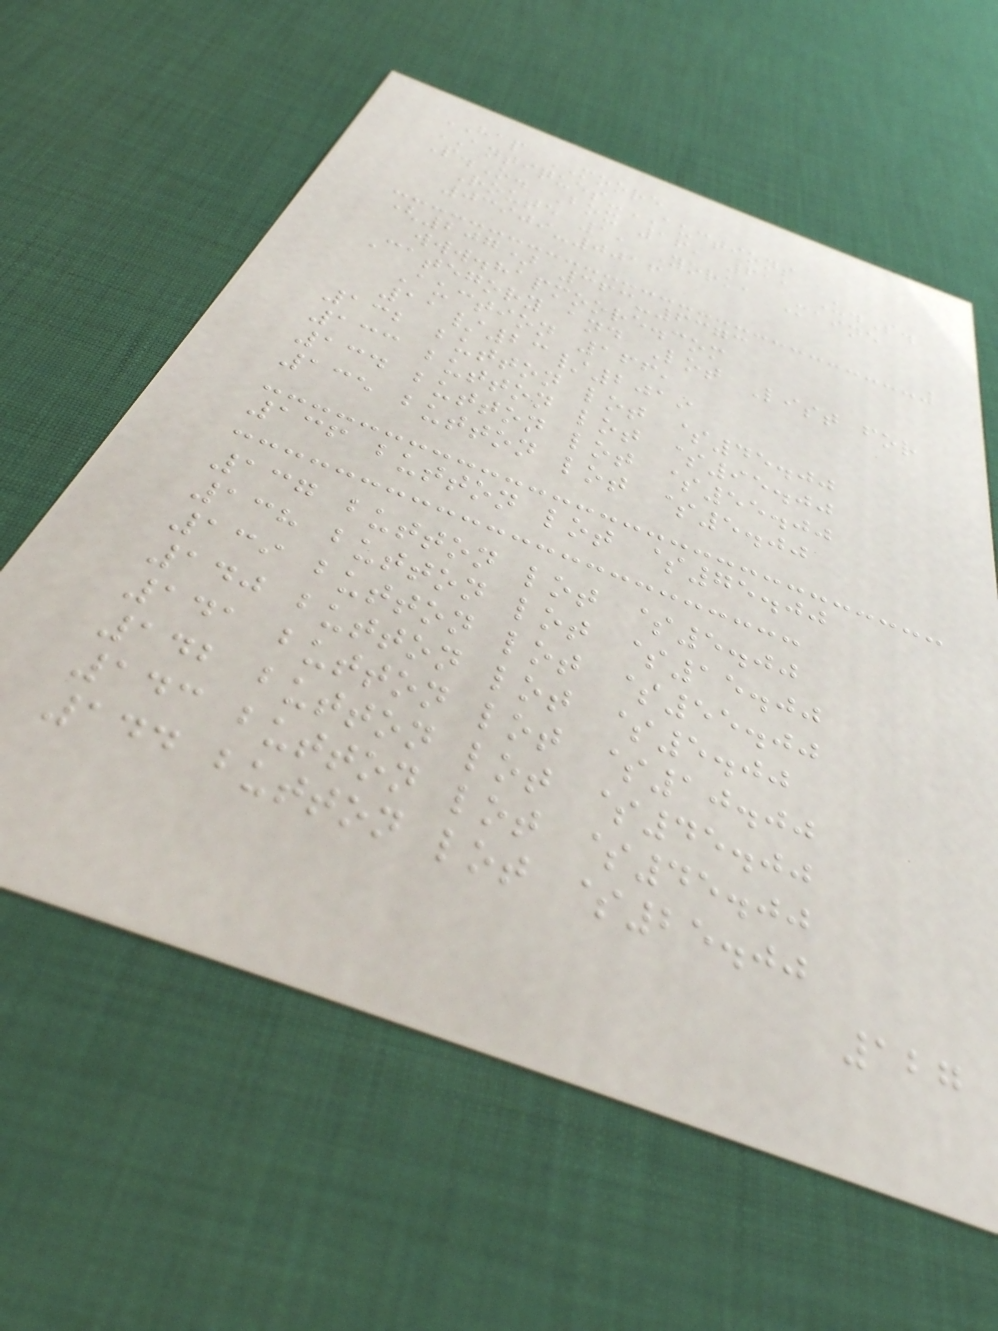HAP MOORE
ANTIQUES-AUCTIONS
P.O. Box 16, 611 U.S.
Route 1, York, Maine
03909-0016
(207) 363-6373
www.hapmoore.com
Category and Lot List for
Auction 166,
11/23/2019
132 button lot $45.00
133 button lot $95.00
134 button lot $55.00
135 button lot $5.00
136 button lot $75.00
137 button lot $5.00
138 button lot $15.00
139 button lot $55.00
140 button lot $5.00
141 button lot $10.00
142 button lot $45.00
143 button lot $45.00
144 button lot $25.00
127
